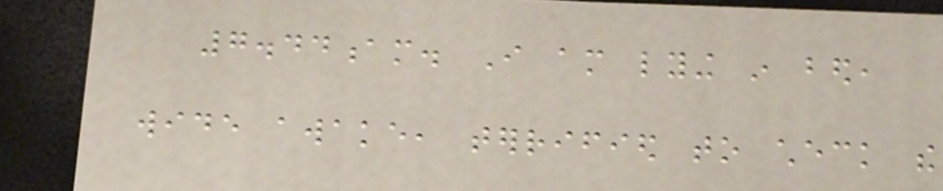7.44am. I am lying in bed,
wide awake, terrified to check the
